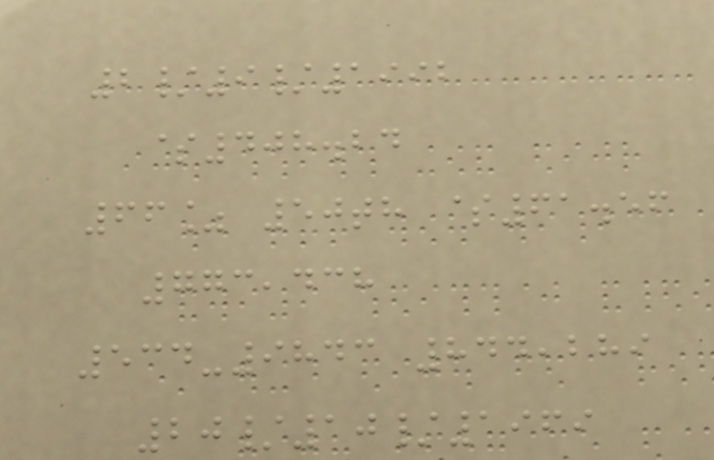2/9/1992
$408.24
66% 50th $61.56
773,438
534-9843 844,289
20/10/1969
